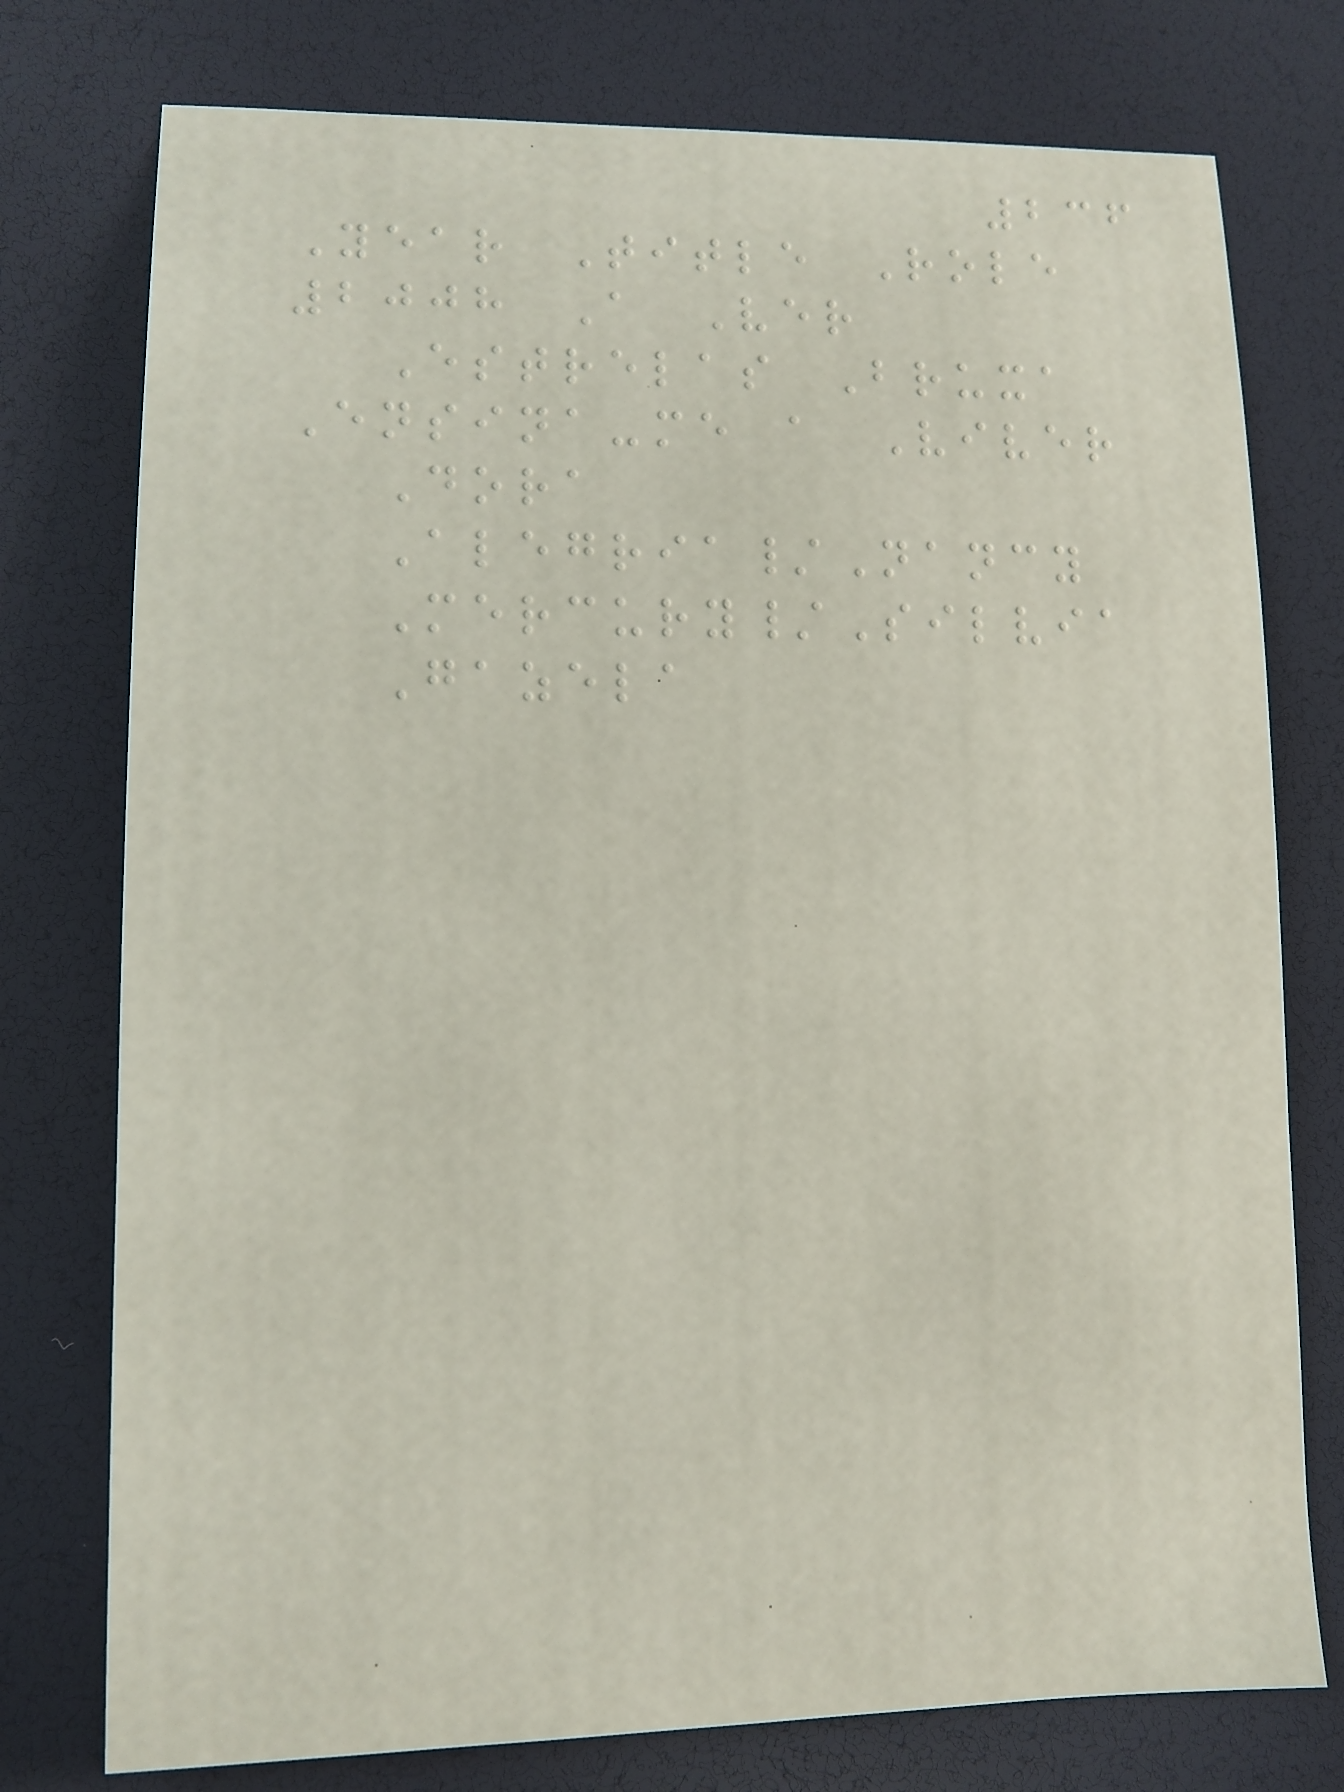236
Year Title Role
2008 A Ver
Estrelas Bruxa
Ensina-me a Viver
Dora
Alegria/Nancy
Mercury/Silvia
Gazela
